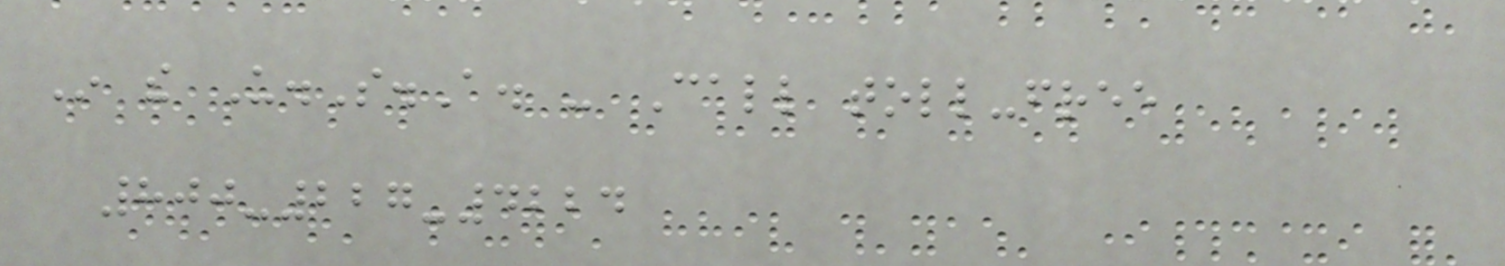In the U.S.A. - Call toll-free
800-227-4224
